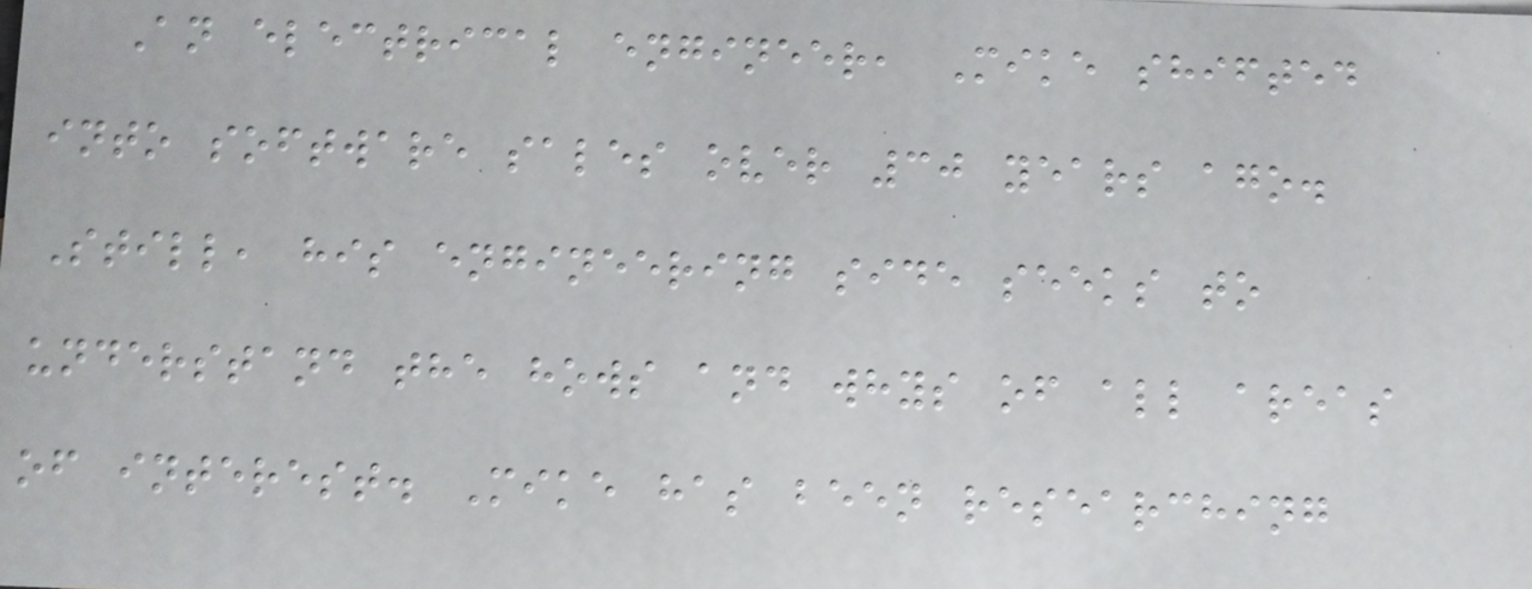An electrical engineer, Mike shifted
into software sales over 30 years ago.
Still, his engineering side seeks to
understand the hows and whys of all areas
of interest. Mike has been researching
